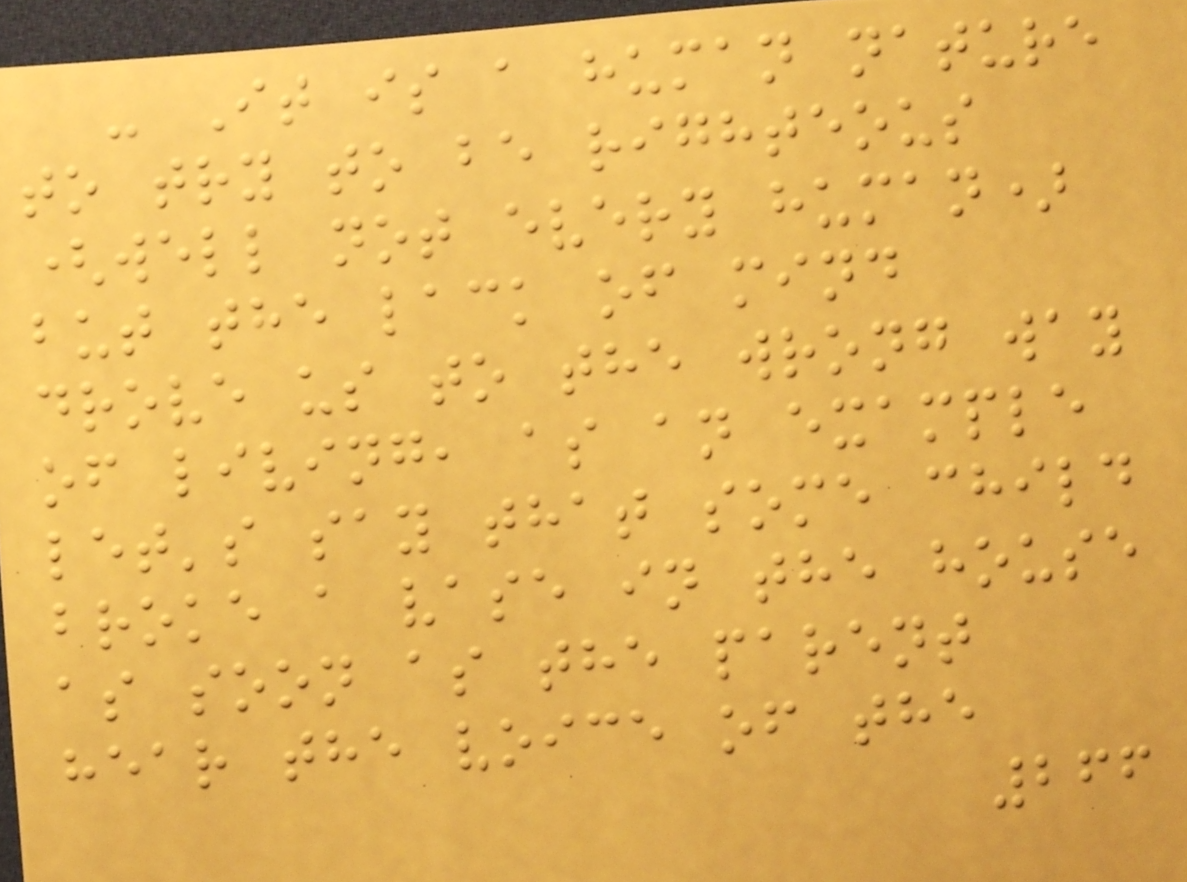- It is a human nature
to try to be righteous
(well not every human)
but the lack of mind
drove us to the wrong way
of living, as an example
let's say that some child
broke a vase in the house
as soon as the parent
hear the voice of the
266
